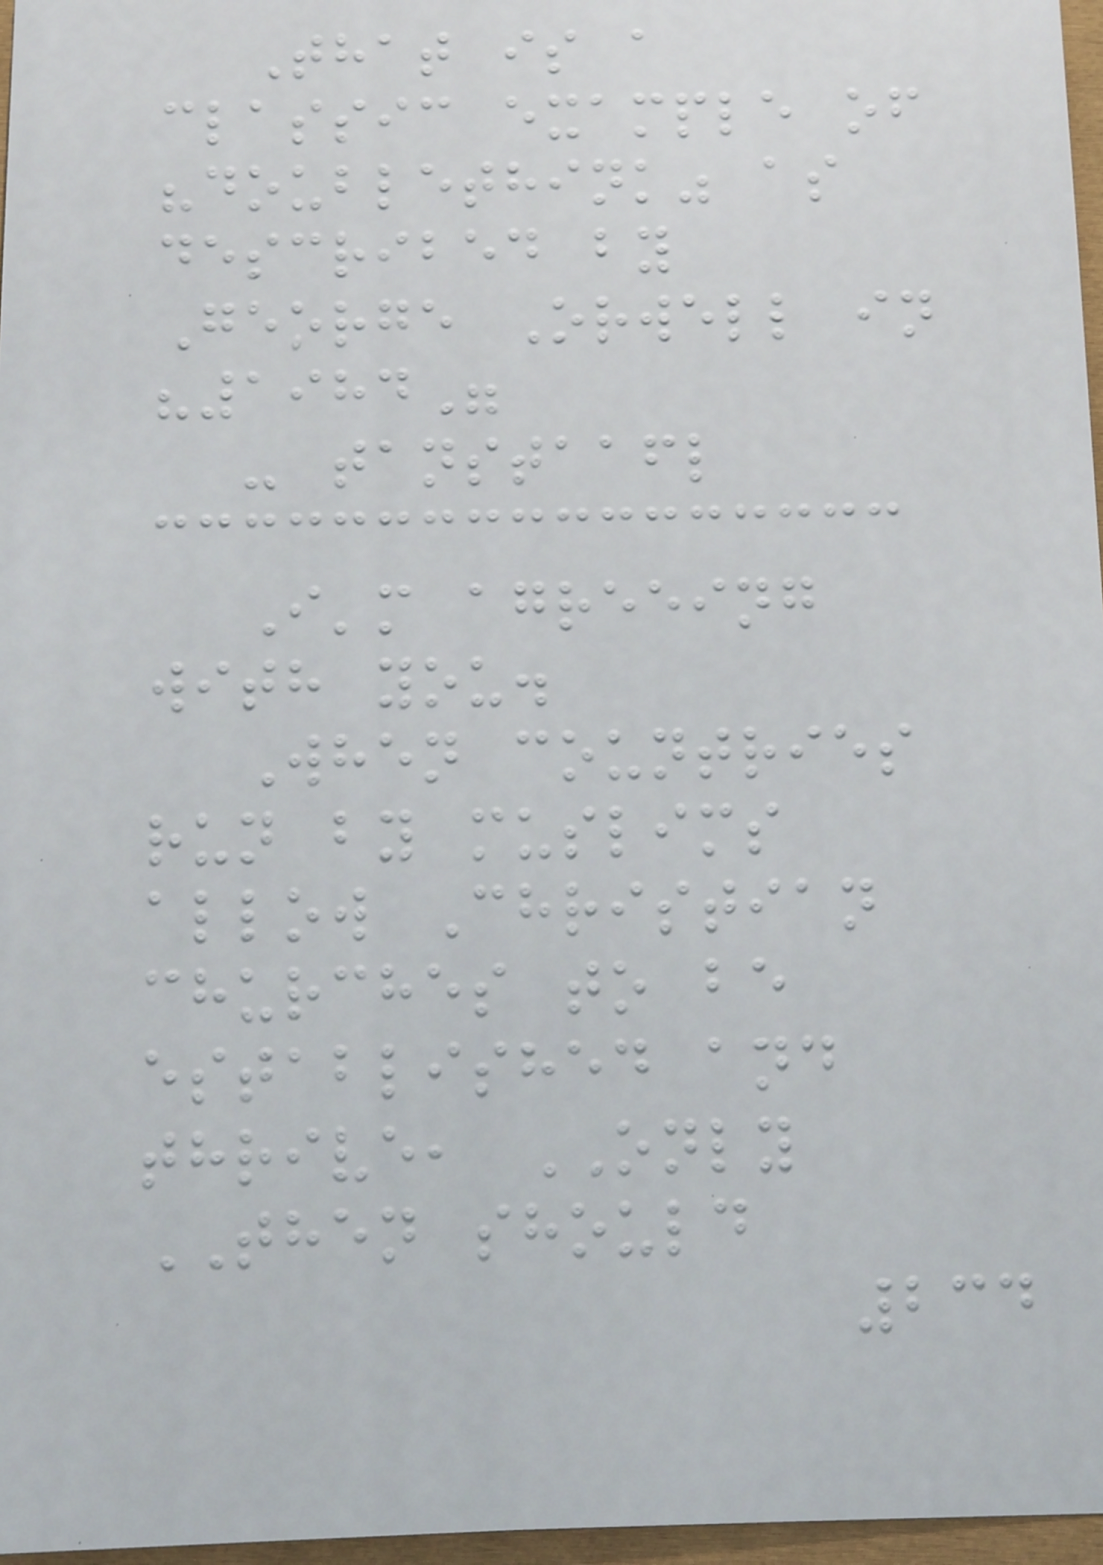That is a
classic example of
"doublethink" as
described by
George Orwell in
"1984"
- tanstaafl
I'm agreeing
with you.
When countries
run by muslims
allow Christian
churches to be
established and
thrive, ONLY
THEN should
234
